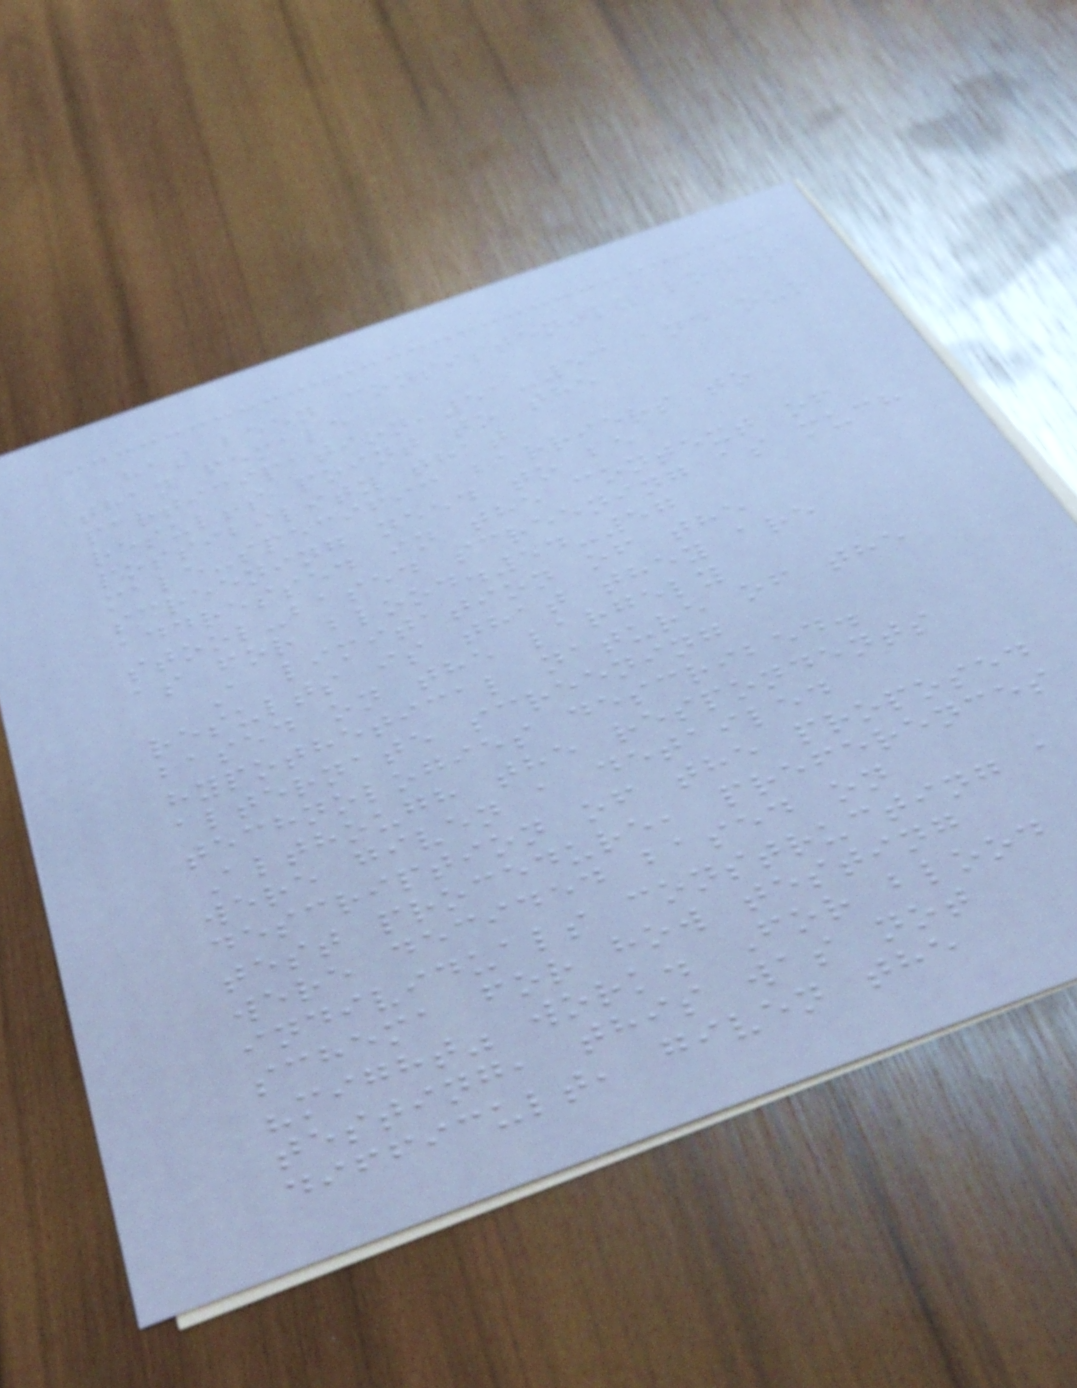has been consistently lower
than female
participation,51-53 and our
results point to the
possibility that
male-specific barriers to
screening need to be
addressed in the context of
stool-based screening as much
as for blood.54-57
A limitation of the
results is that they are
based on the largely
hypothetical nature of the
alternate screening
technologies described.
Although the respondents
were given a detailed
description of the proposed
test procedure, preferences
were decided based on
individuals constructing a
schema for how testing
"might" work. For blood
testing, this was not
difficult, given the
